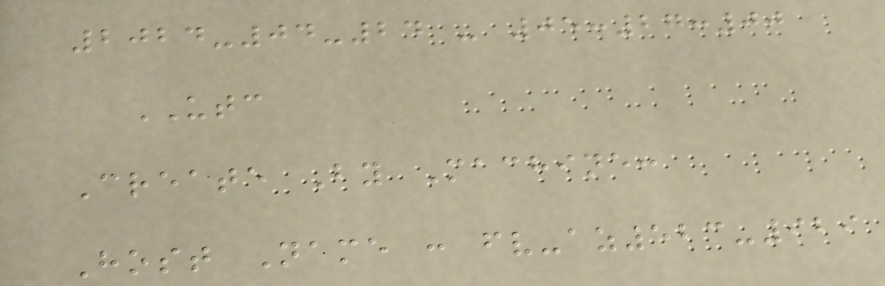2024-04-24 - 05:27:00
UTC
Create By Machine:
Host Name : fv-az523-929
